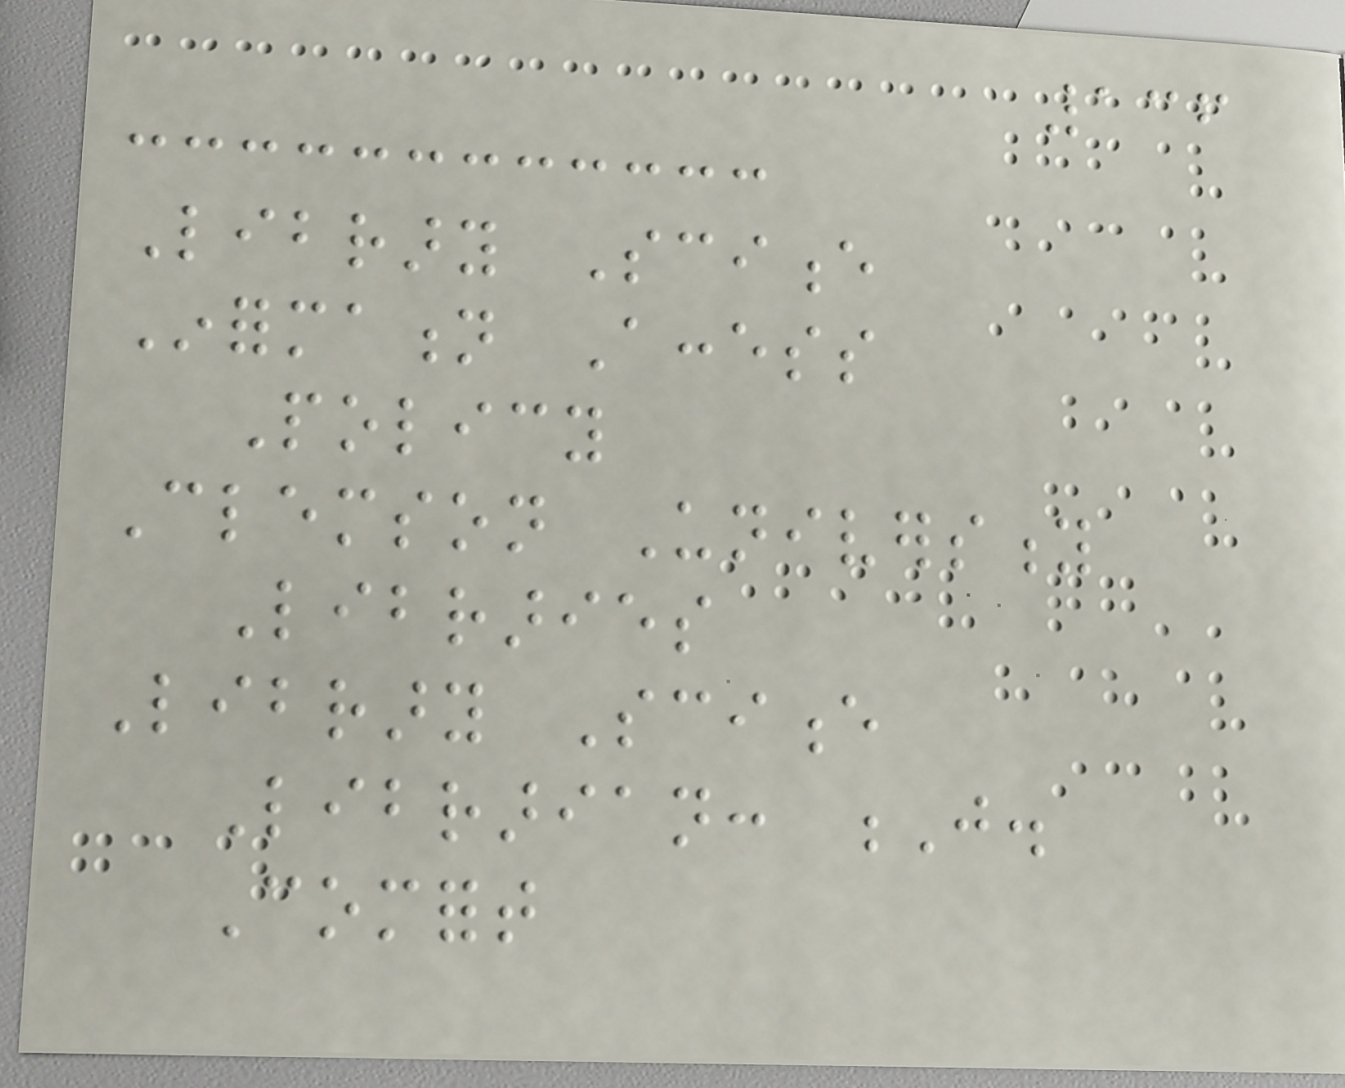136
Library Science
Information Access
Policy
Clemson University
Libraries
Library Science
Librarian: J.
Comfort
